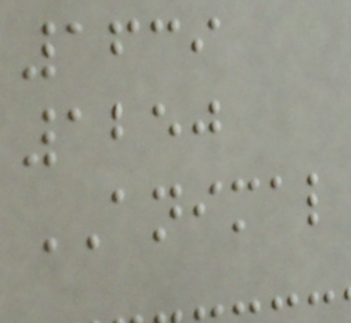1639
1250
ANIMAL
